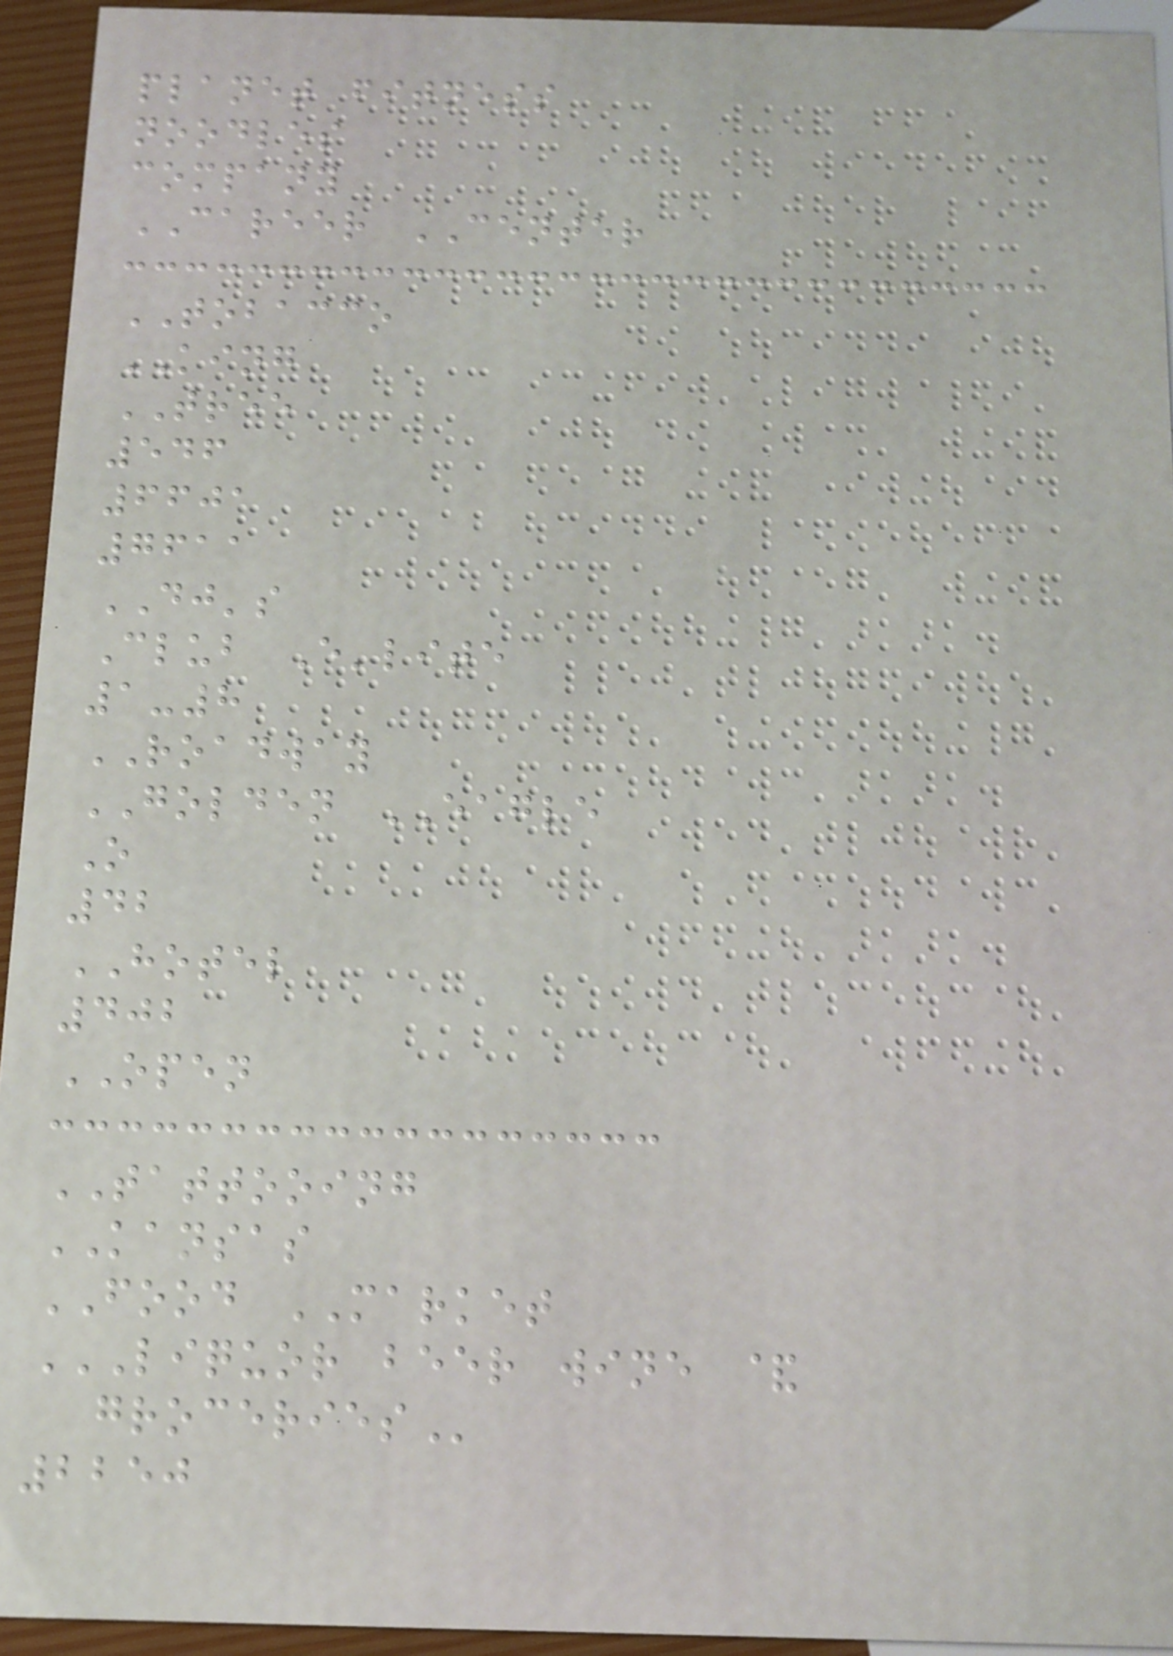planet fitness
noodles
company
CAREER CENTER
TOBACCO
KING
TREE
546
6601
7611
DJ's
Club E'lite
1-8
ROADWAY
GOLDEN EAGLE
O
42
HOTEL
402
OPEN
TATTOOING
KANSAS
FOOD MARKET
LIQUOR BEER WINE &
GROCERIES
2250
